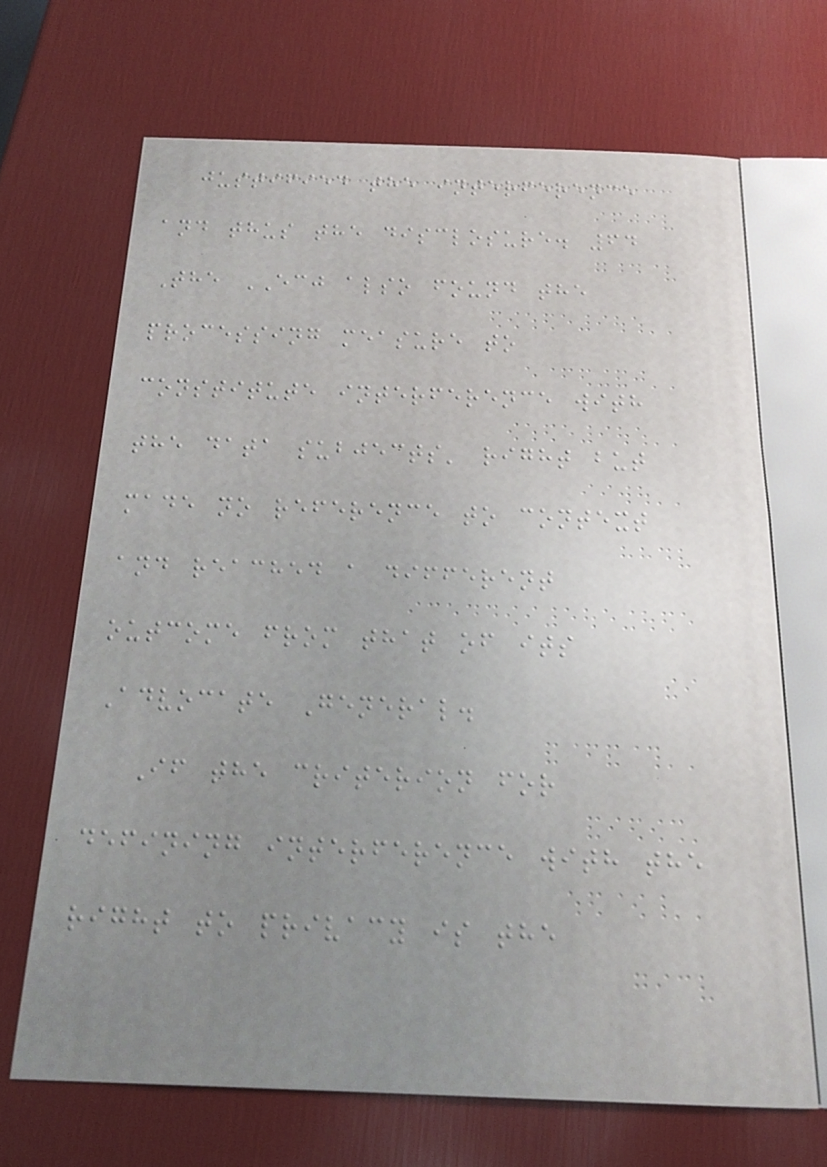justified the interference
and thus the disclosure. 64
The ECJ also found the
processing measure to
constitute interference with
the data subjects' right but
made no reference to context
and reached a different
outcome from that of its
Advocate General.
If the criterion for
defining interference with the
right to privacy is the
